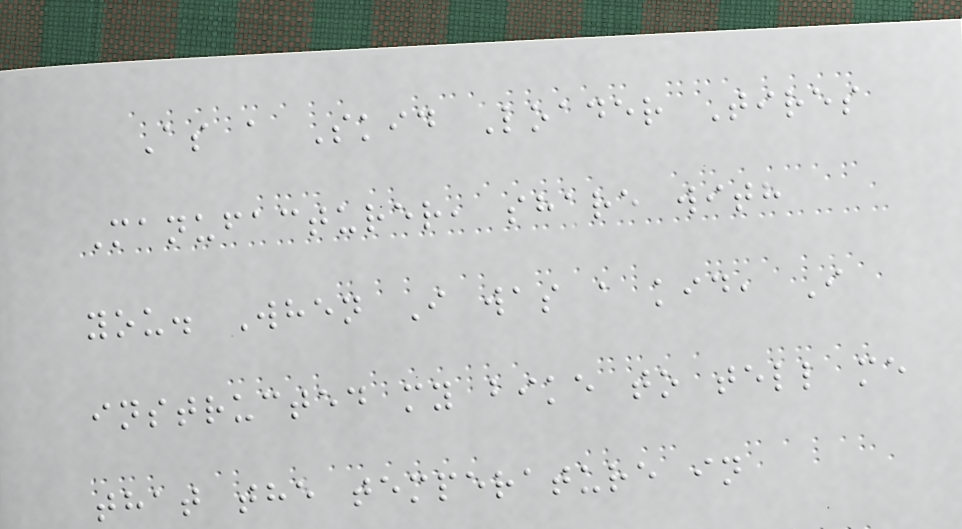As a Skid Loader Tires
Manufacturer, share with
you. When I was a kid, I
instructed my bike to tell me
that the temperature in
